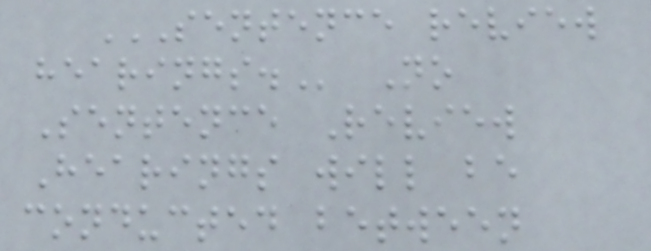SENTENCE REVIEW
HEARINGS. No
Sentence Review
Hearings will be
conducted between
